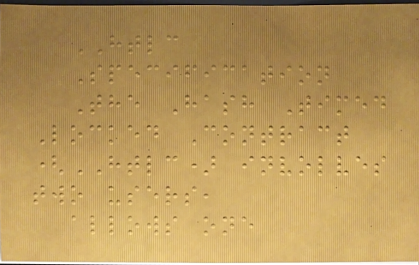HTLC
Specification
The Hash Timed
Locked Contract
(HTLC) involves
two users,
allows one
